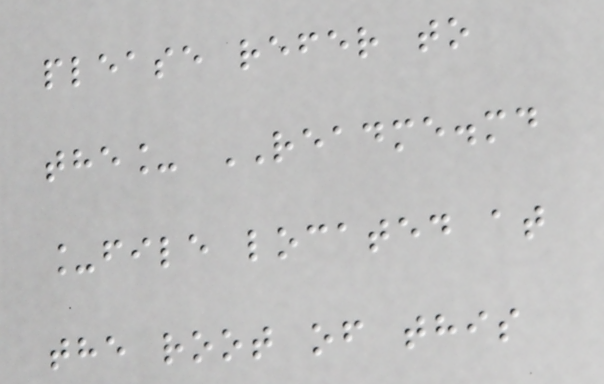please refer to
the_ README.md
_file located at
the root of this
